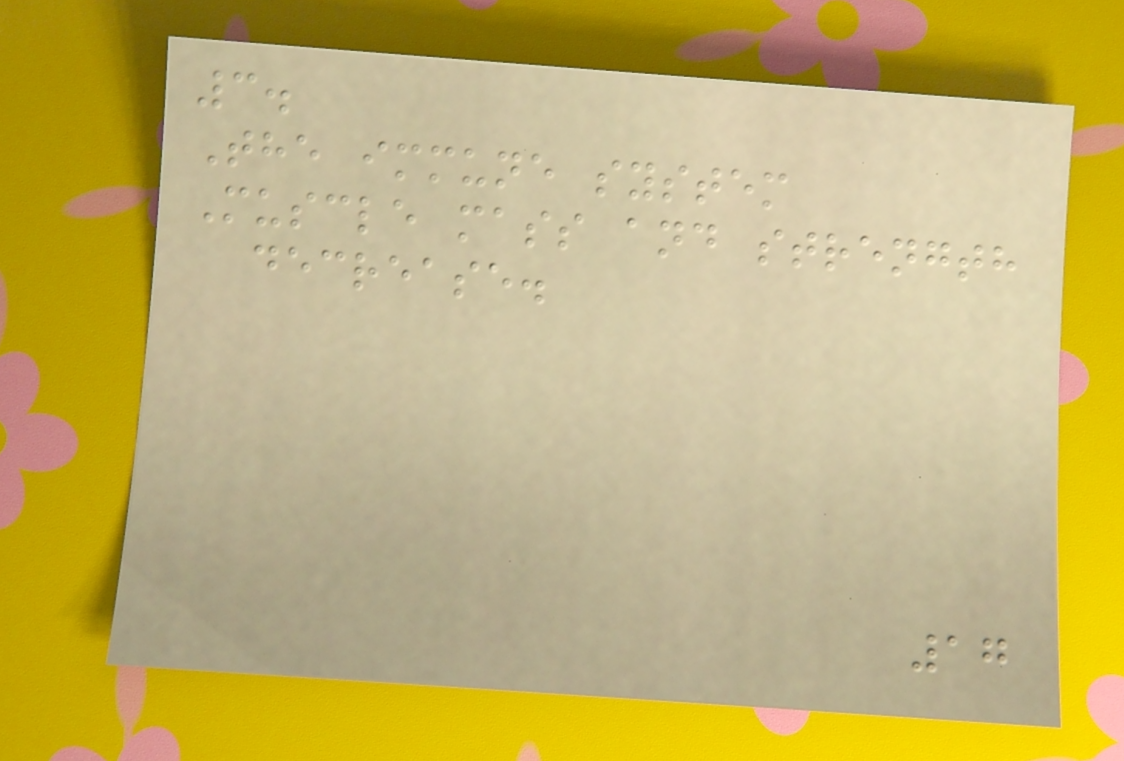3.
The immune system
Muscle mass and strength
decrease.
17
